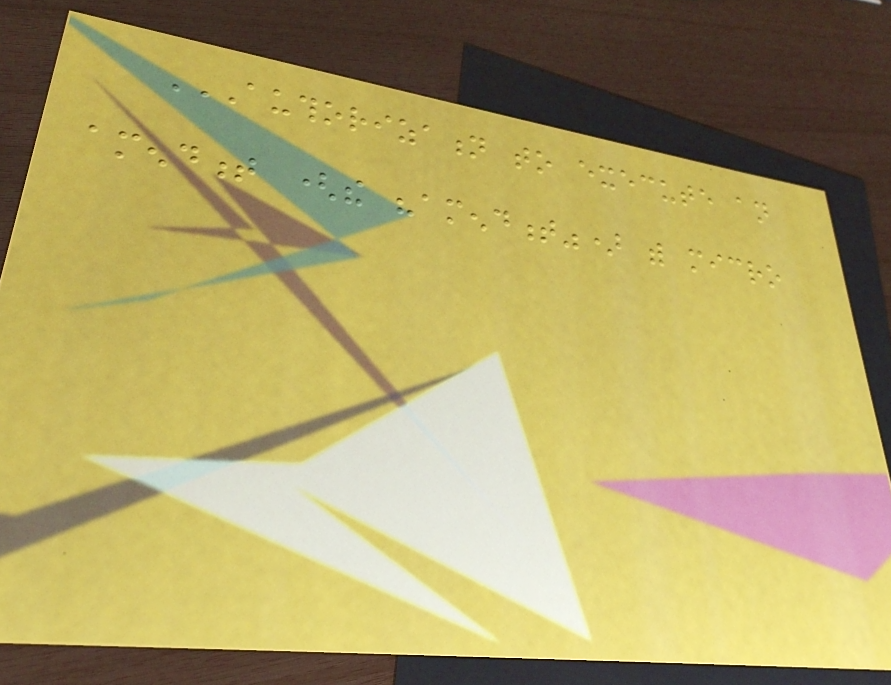AUTHORIZATION TO EXECUTE AN
AMENDMENT (THE "AMENDMENT") WITH MICRO
